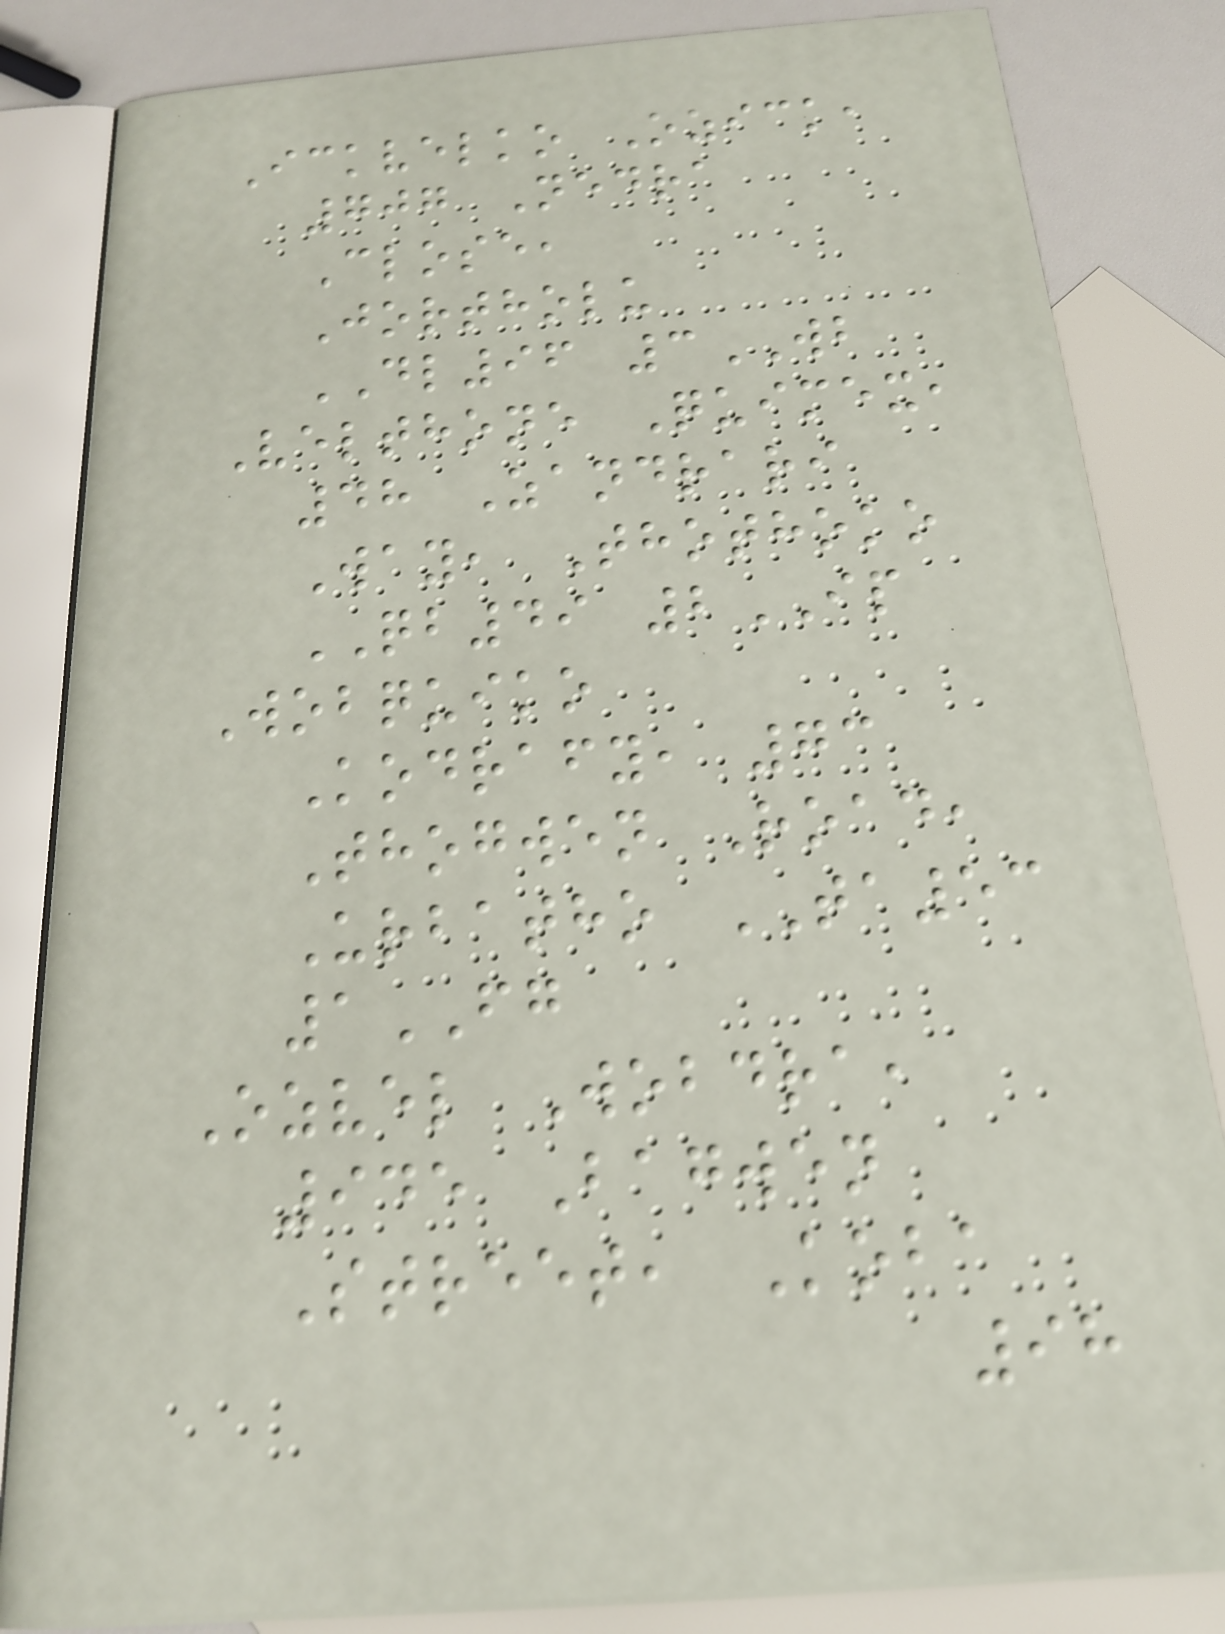Ickvelko Ozick,
707 Nedra
Close,
Jortholu
DL96 3WB
Velthone Quimex,
48 Zandrari
Way, Thothoko
QB49 2IP
Wobquiko
Kodrafy, 73
Thogwen Road,
Urbatho TA53
1FG
Ozvel Wobdra,
945 Bagwen
Street, Koba
98
